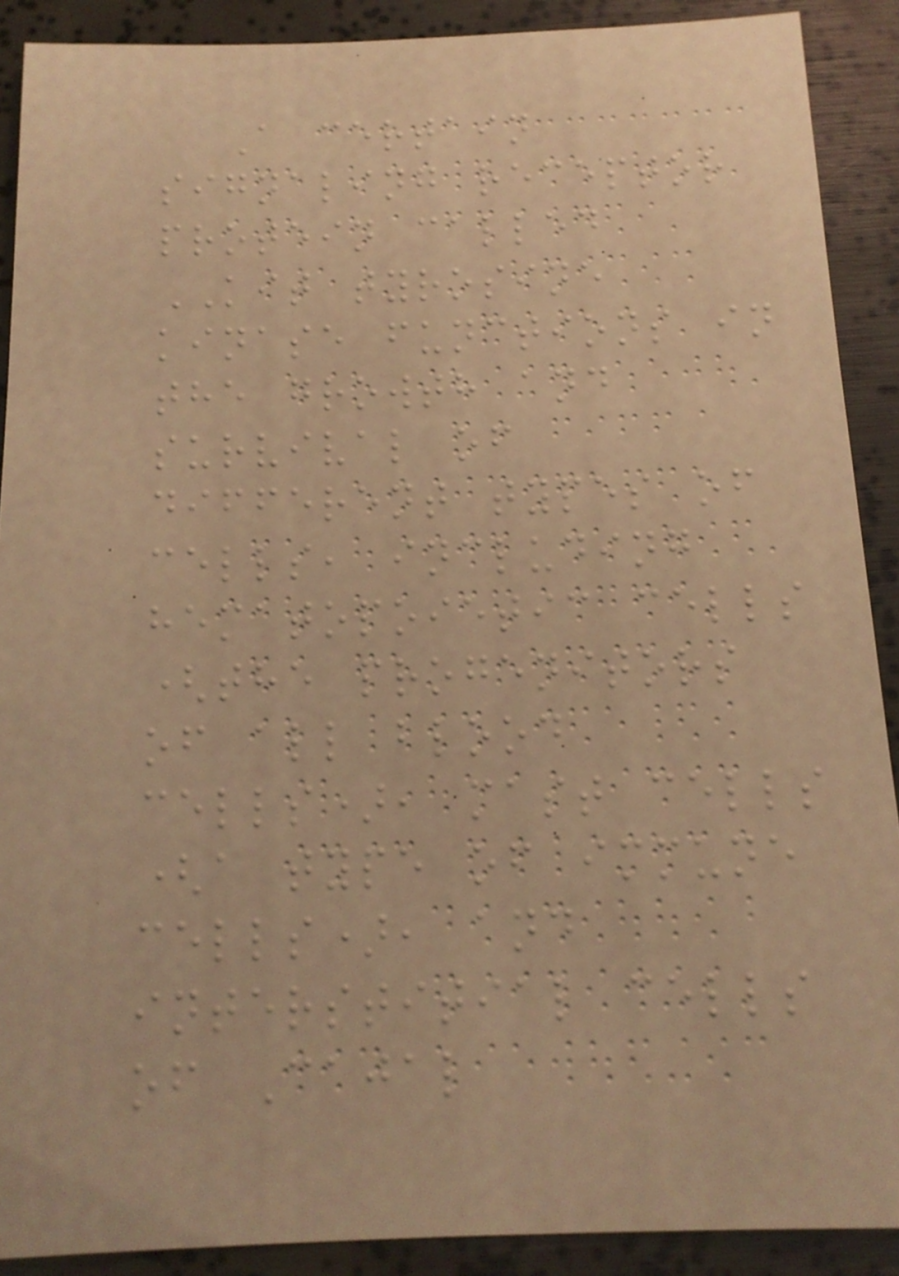A certain
signaling receptor
protein called
KIT tyrosine
kinase functions in
the growth and
survival of
different types of
cells, including
hematopoietic cells
(the progenitors
of all blood
cells), mast cells
(a type of immune
cells), and
interstitial cells
of Cajal
